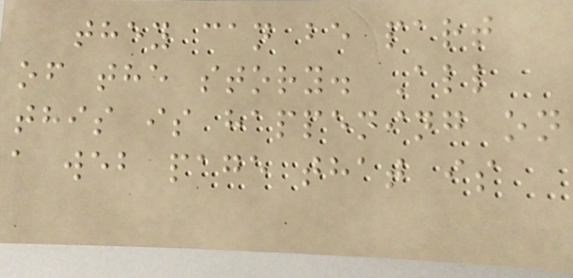they can be part
of the story. All
this is happening on
a web page that is
